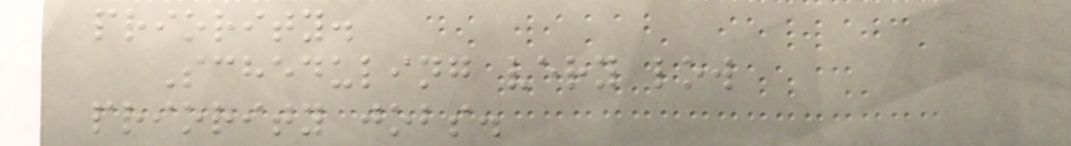priority.
Scheduling very low
priority jobs.
